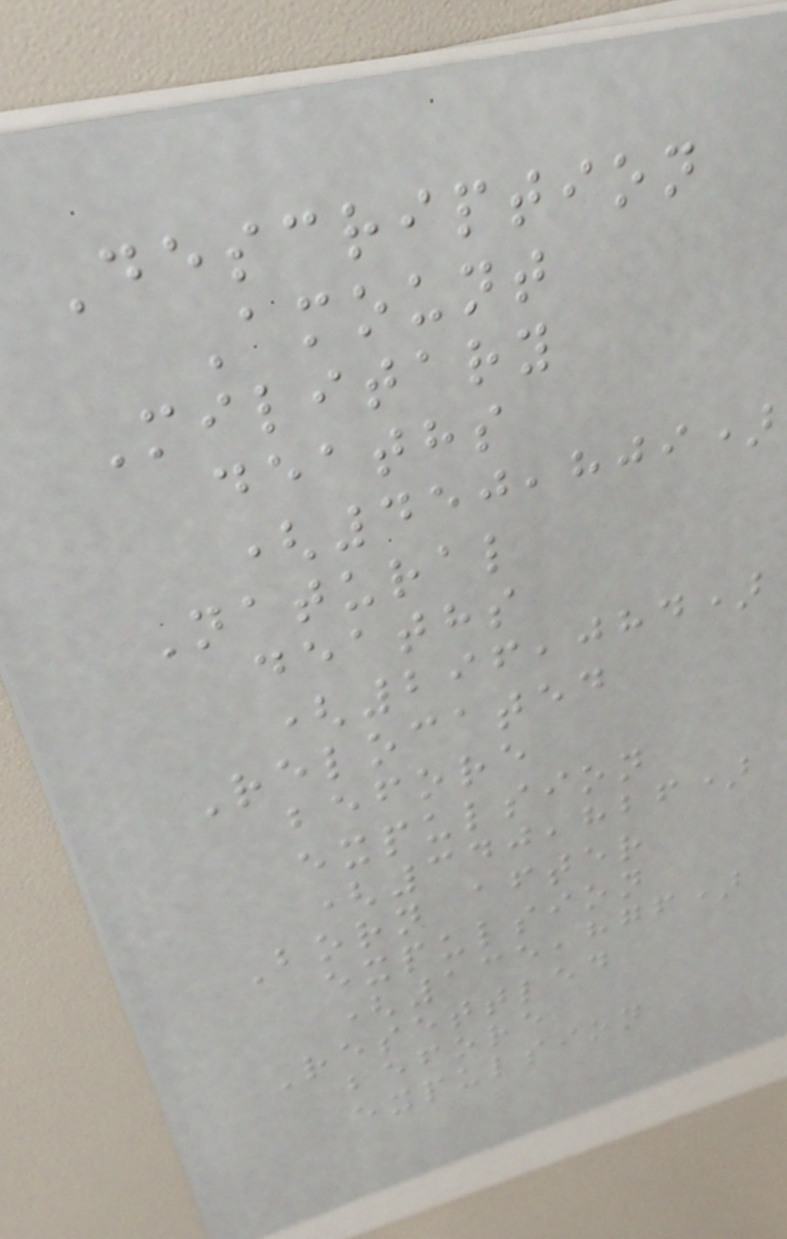Description
Amount
Military
deaths
(450,809)
Natural
deaths
(296,084)
Relocated
before
expulsion
(340,826)
Born after
expulsion
(135,876)
Resettled
before
expulsion
